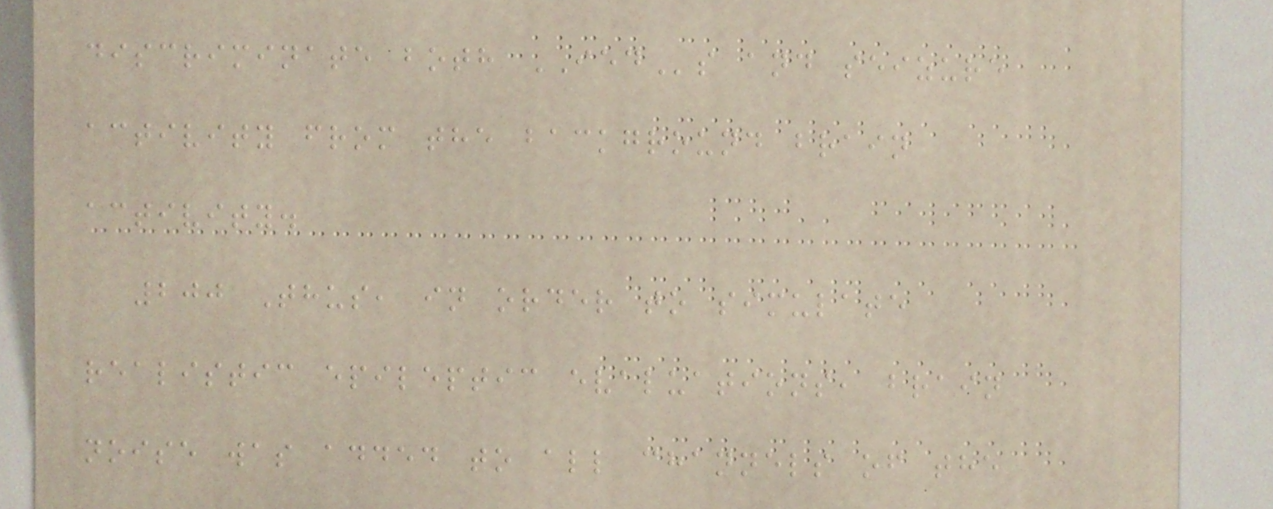discriminate both IEDs and seizure
activity from the background brain
activity.
200 Thus, in order to simulate
realistic epileptic evaluations, brain
noise was added to all channels of the
